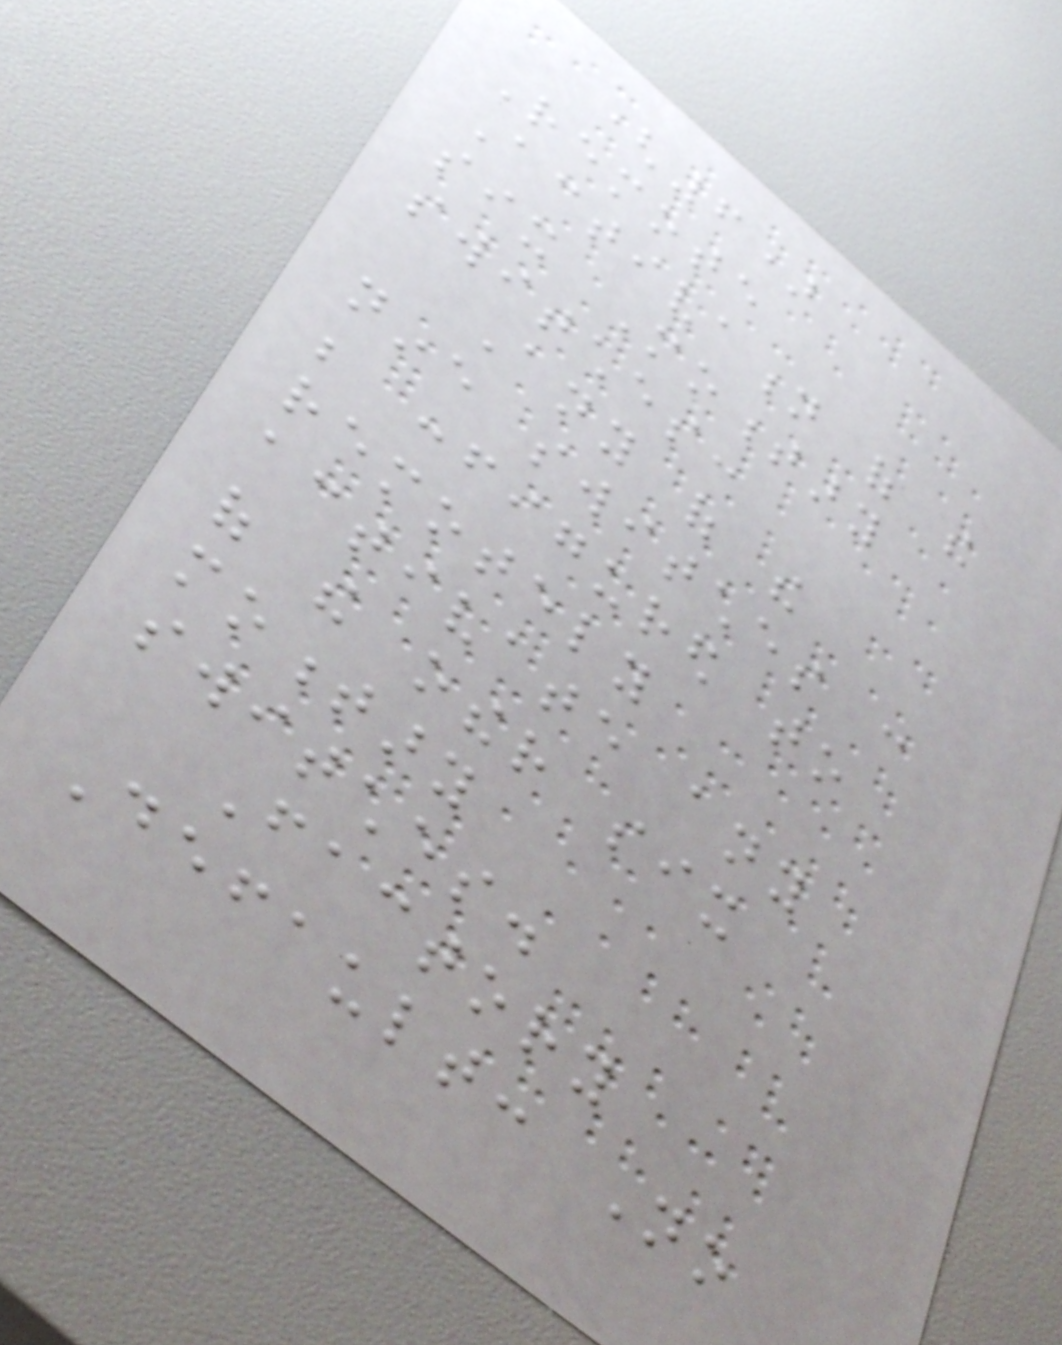(6)
Remote
Activation of the
six Momentary
switches:
Any of the
nine switches can
be configured to
remotely
activate any
of the other six
momentary
switches.
Factory
Default: No
